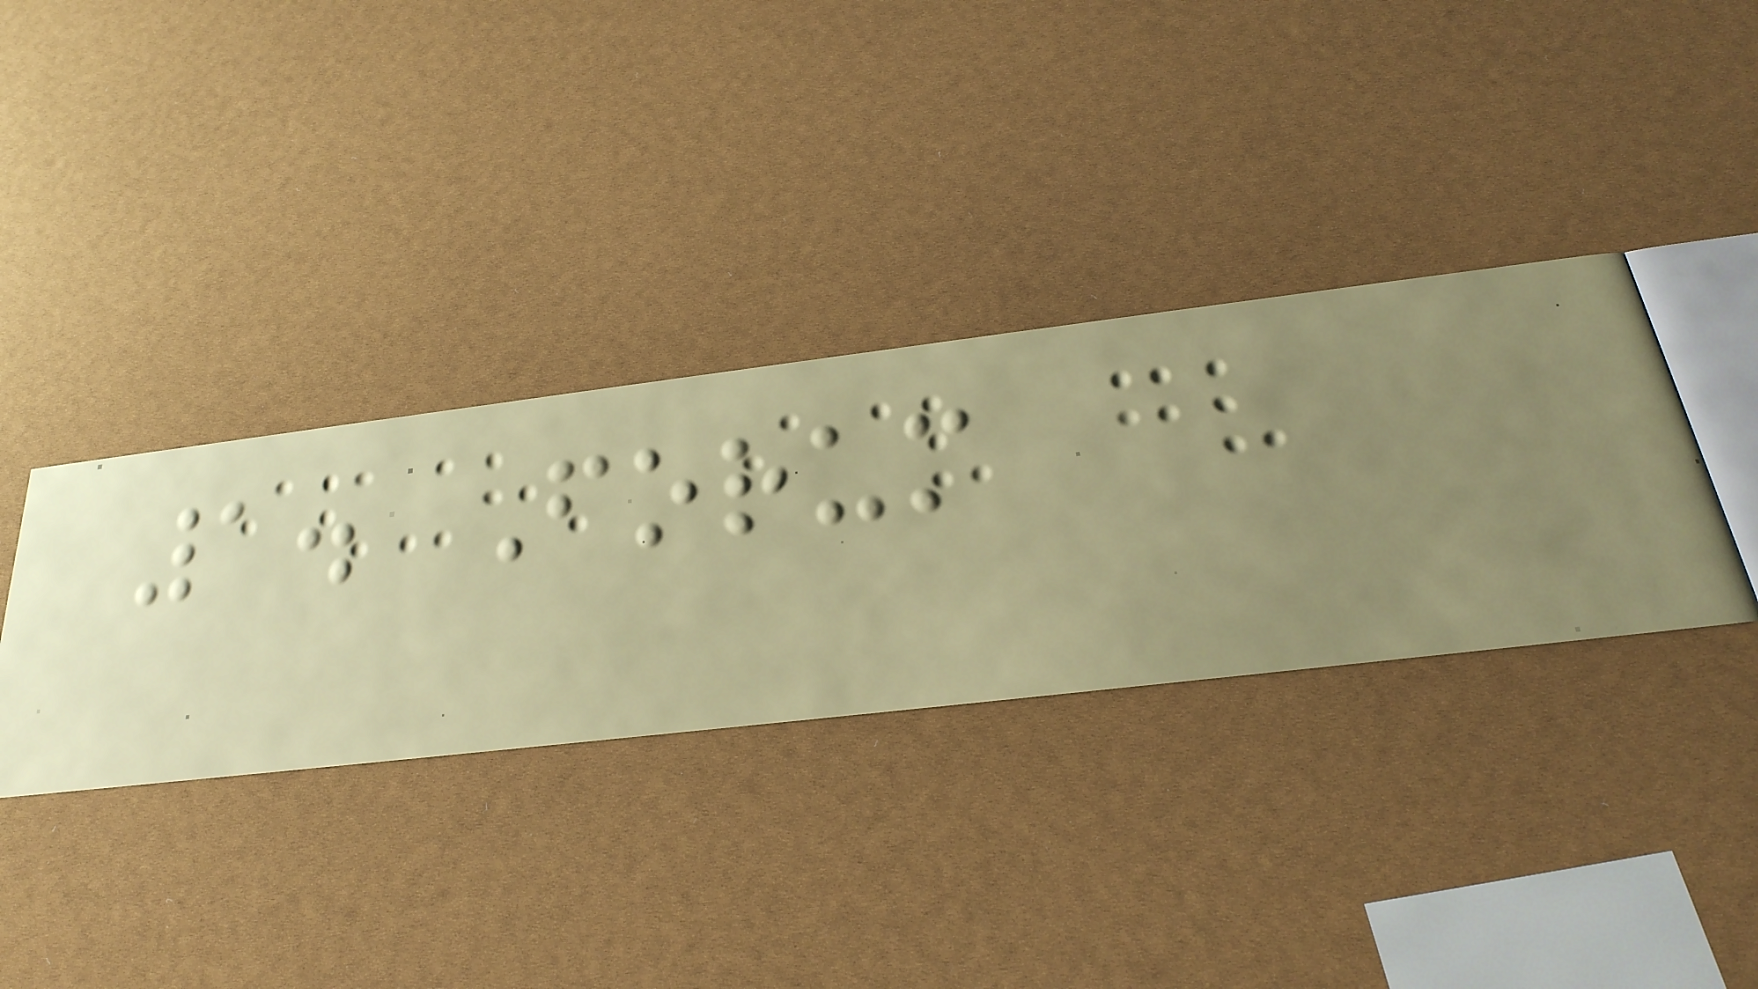1. Forum
